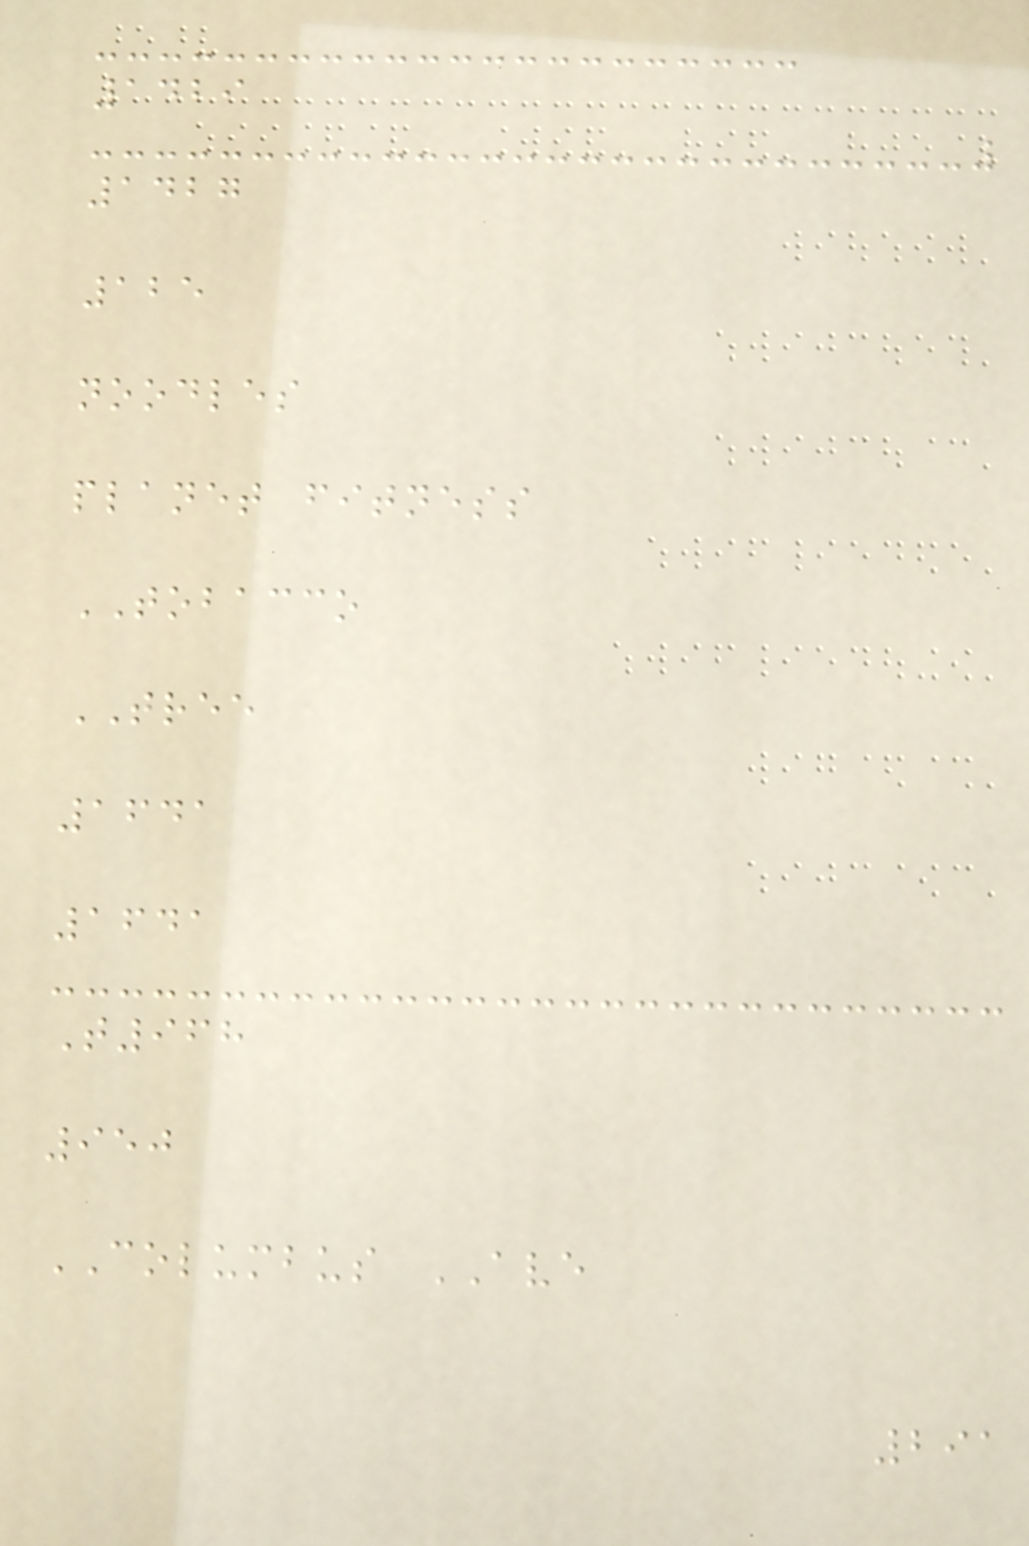1429
1427
125
noodles
planet fitness
TOBACCO
TREE
1641
1641
T968
950
COLUMBUS AVE
291
